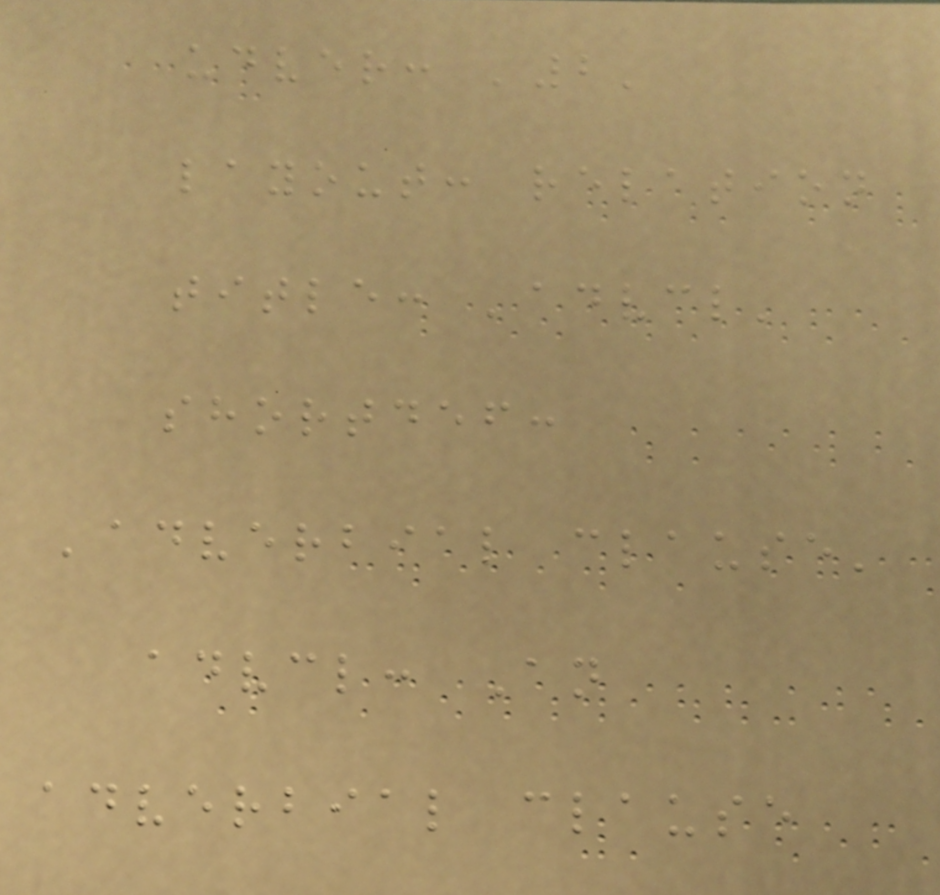udver: '2'
layout: relation
title: 'advcl'
shortdef:
'adverbial clause'
advcl: An
adverbial clause
